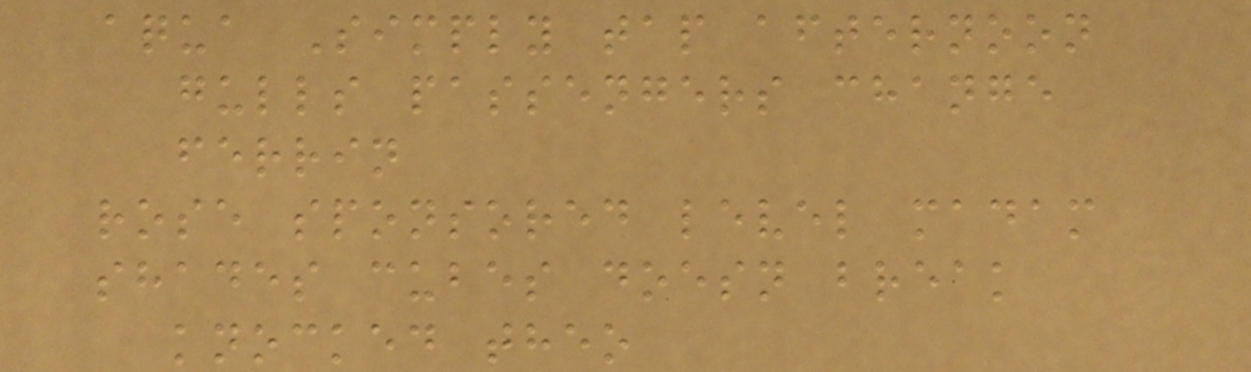aqua Simply tap afternoon
gulls passengers change
ferrin
rose sponsored level madam
shades cubes doesn break
knocked theo
